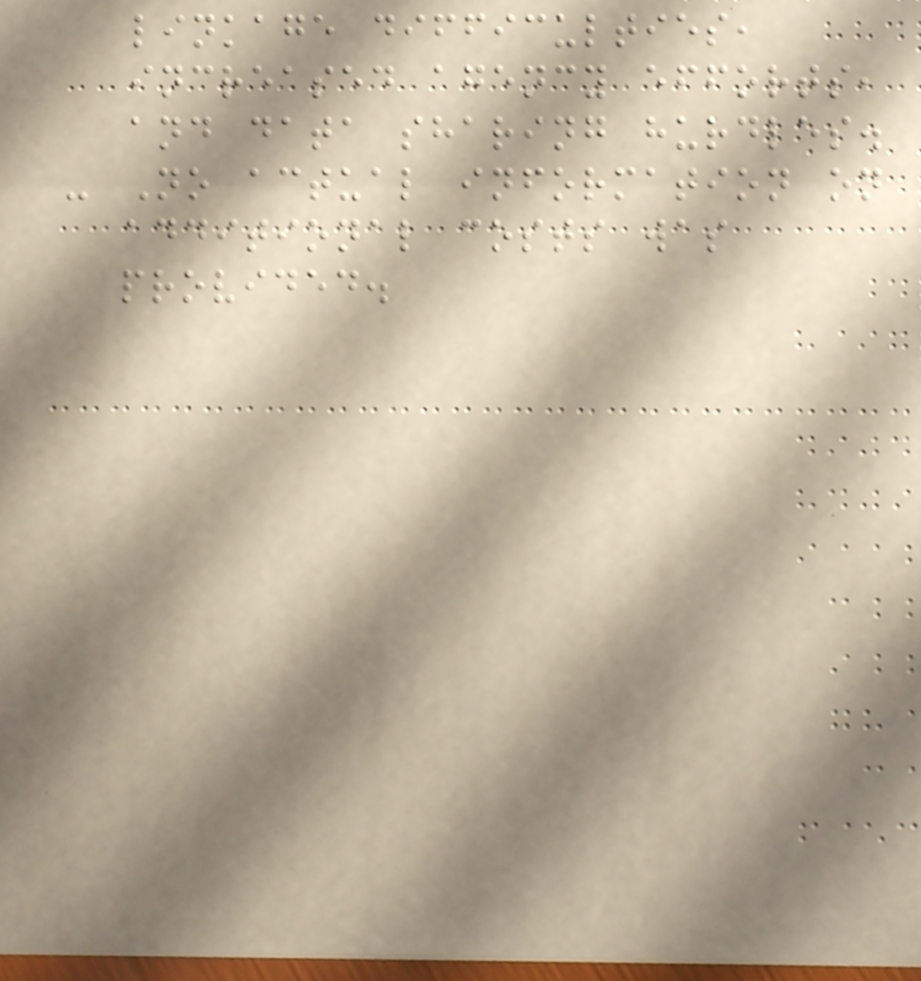linkage difficulties,
increased agency efforts,
and data sharing hurdles.
- No actual information on
additional costs was
provided.
